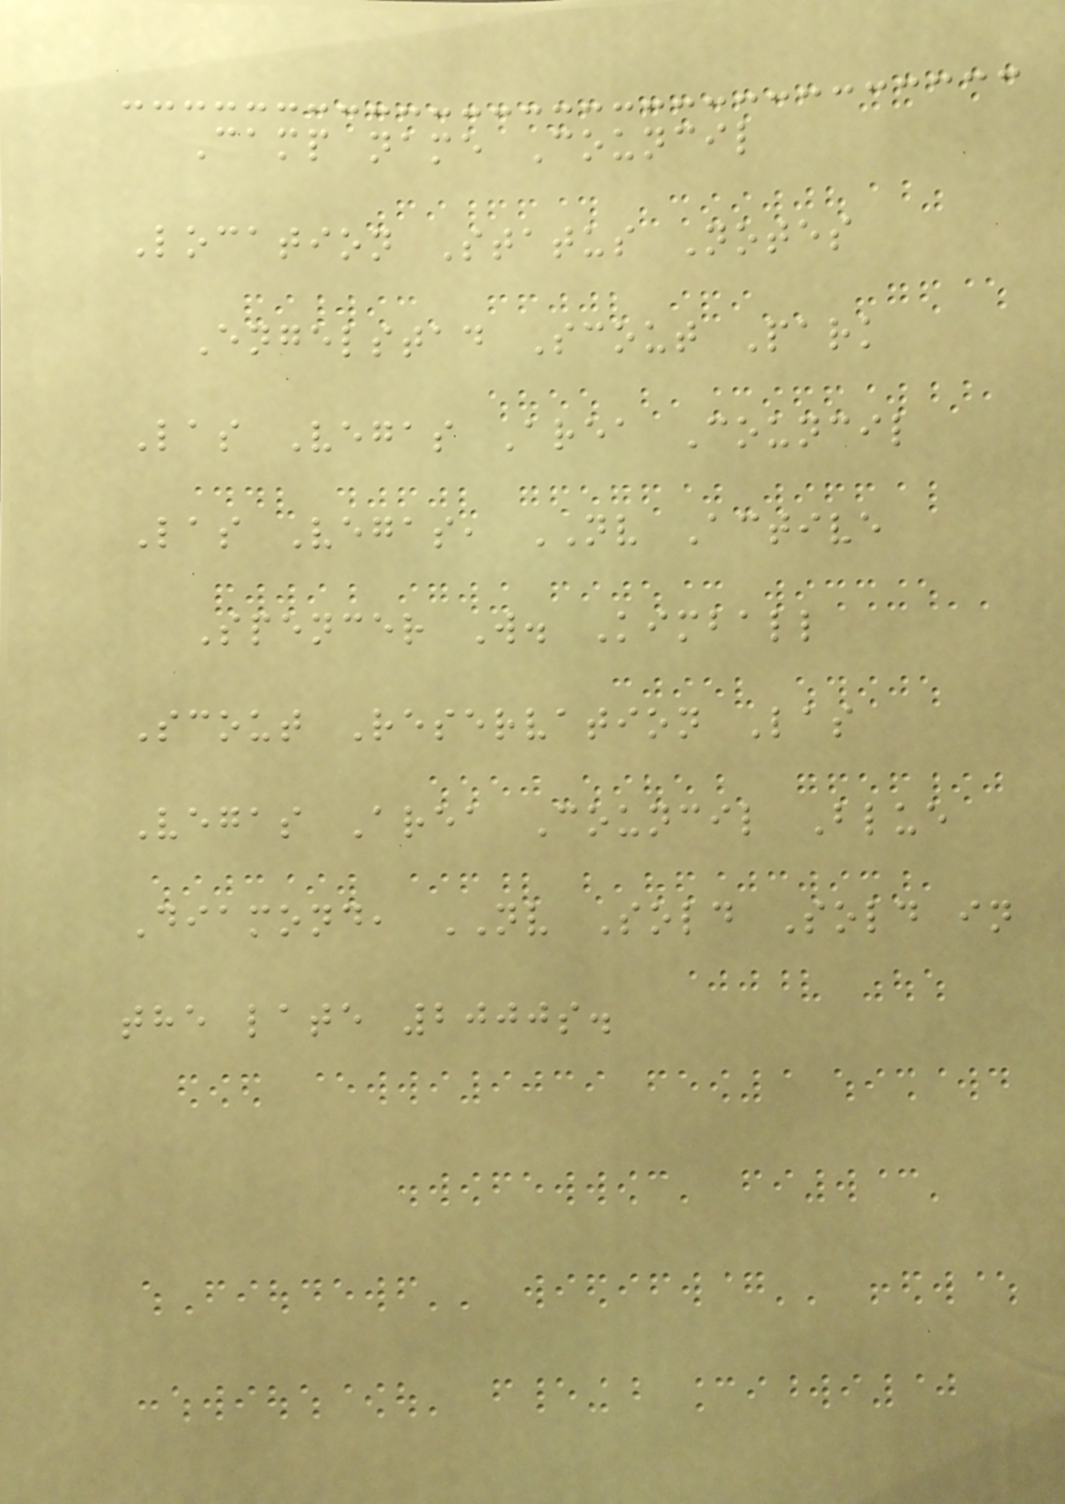Camp name Council
Location Status Notes
Engelstad Scout Park
Las Vegas Area Council
Las Vegas, NV Active
Spencer W. Kimball
Scout Reservation Las
Vegas Area Council Blue
Diamond, NV Sold Sold in
the late 2000s.
